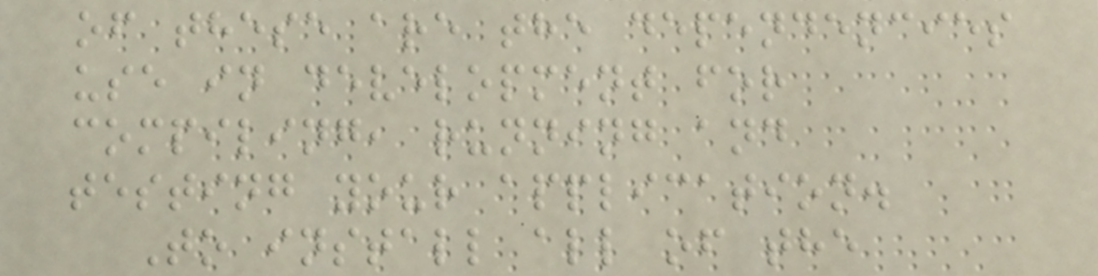of these are the dependencies
use in development for
compiling, running and
testing your application.
To install all of the
